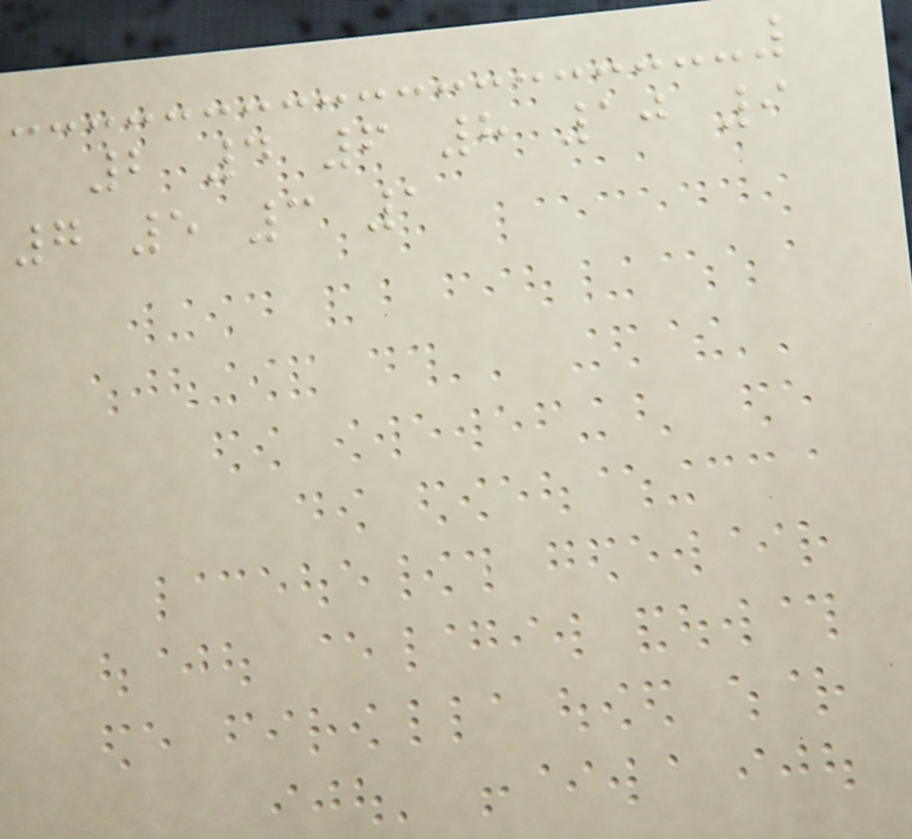2 4 6 8 10 9
7 5 3 1
